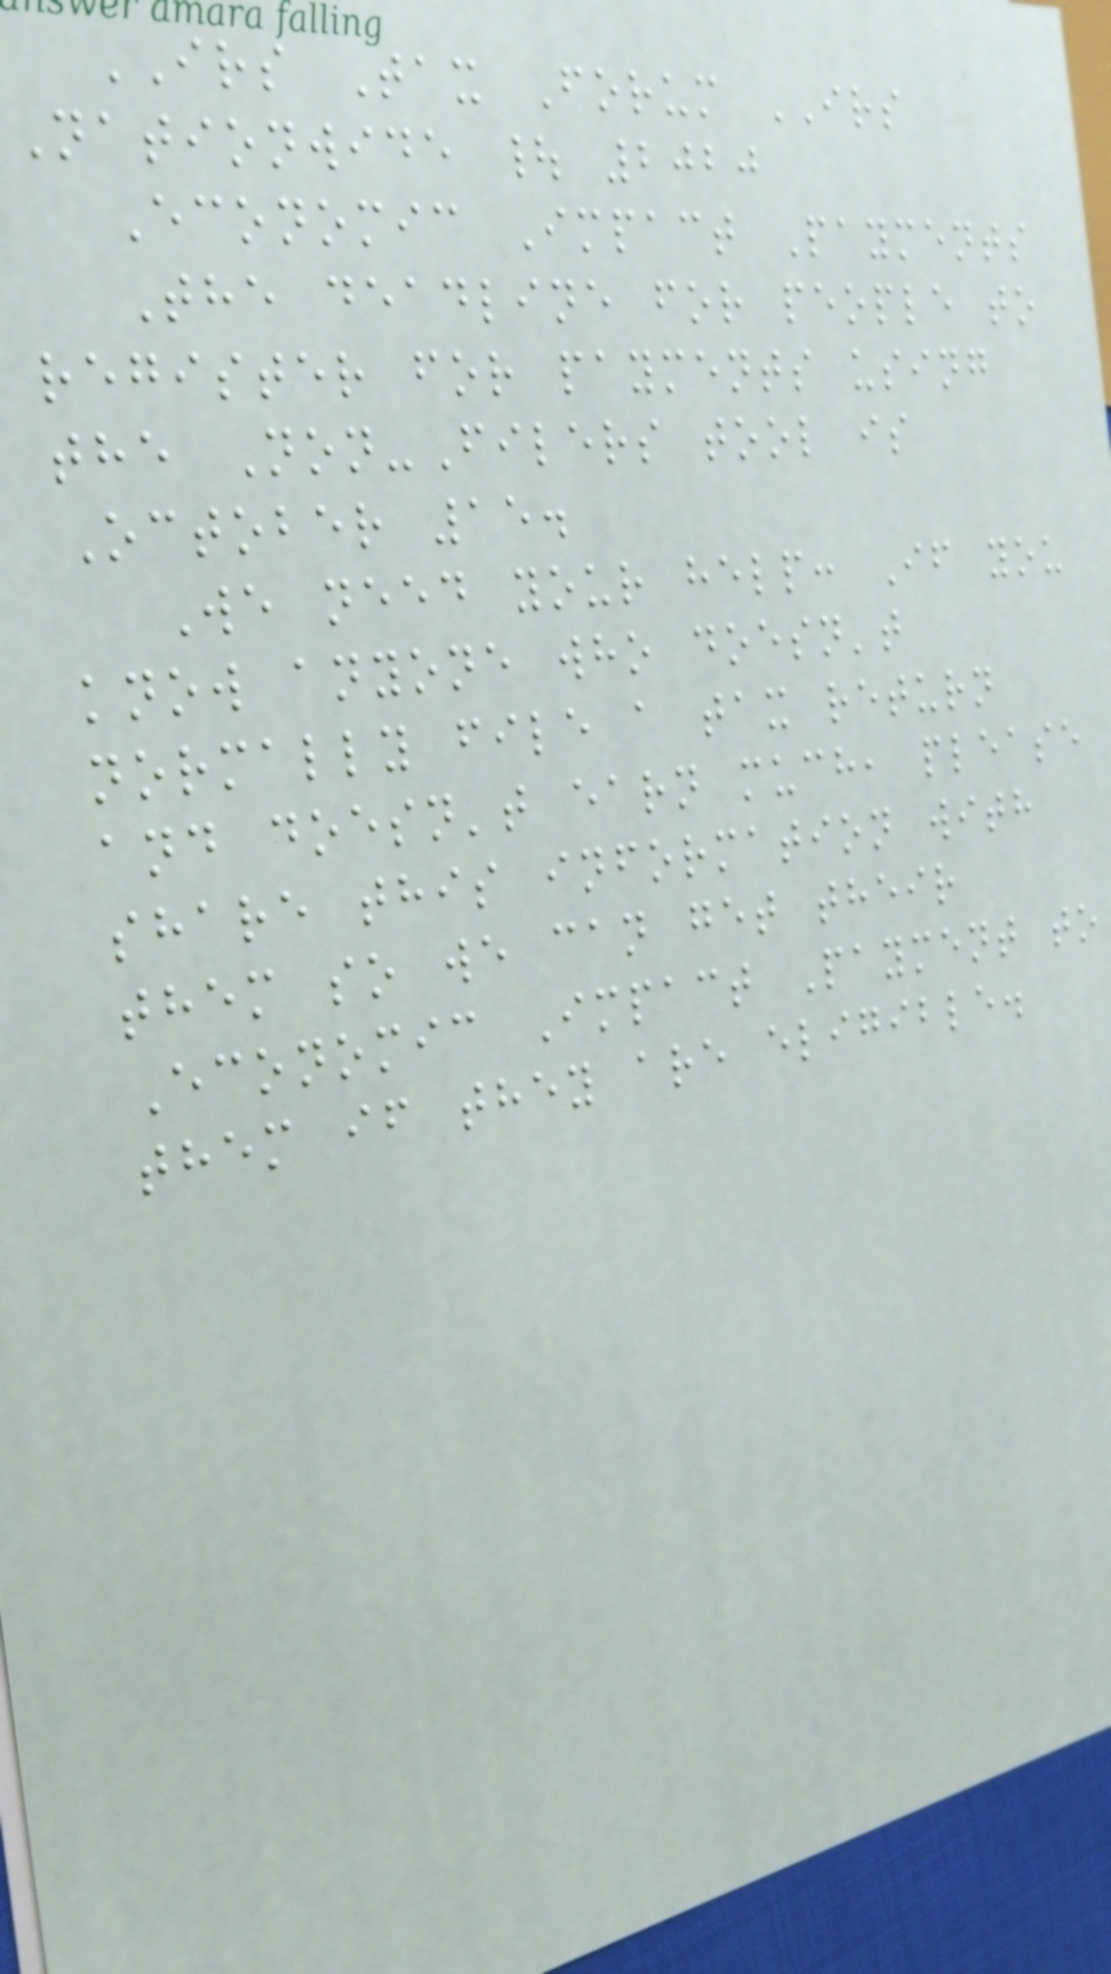IRS Tax Forum IRS
Nationwide | 2020
Economic Impact Payments
The deadline for people to
register for payments using
the Non-Filers tool is
October 15.
We need your help: If you
know anyone who doesn't
normally file a tax return
and doesn't earn much, please
share this information with
them so we can get their
Economic Impact Payment to
them if they are eligible.
